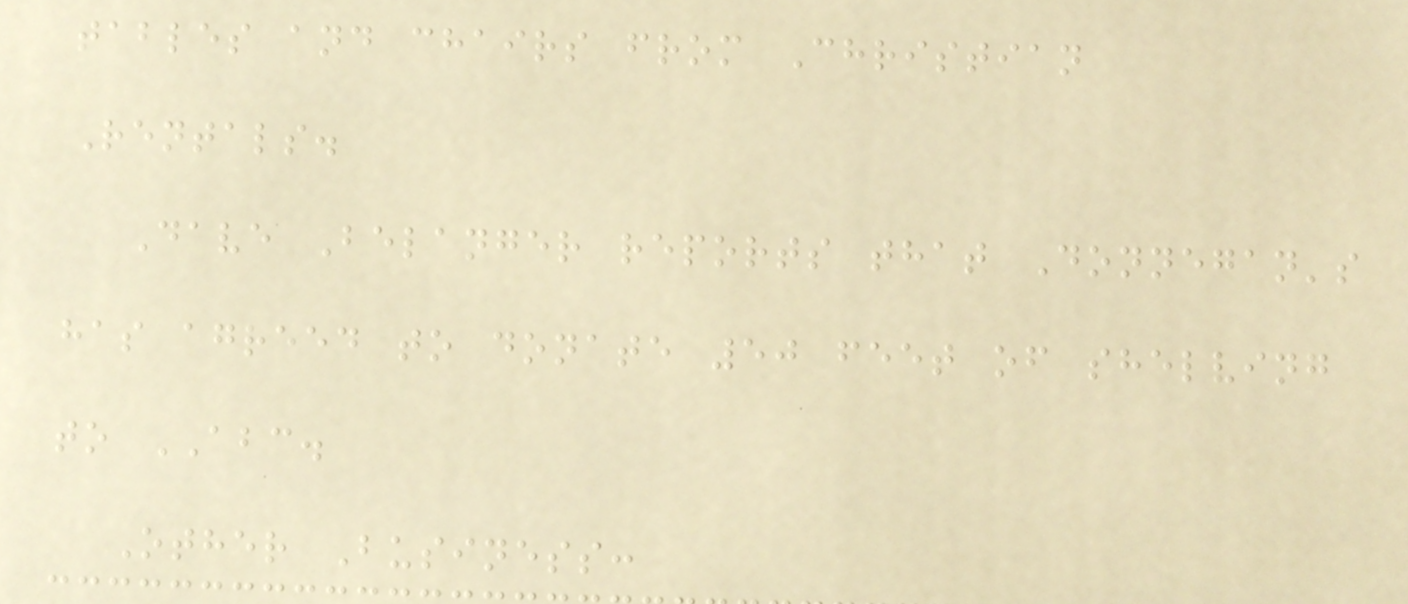tables and chairs from Christian
Rentals.
Dave Belanger reports that Donnegan's
has agreed to donate 50 feet of shelving
to ABC.
Other Business:
